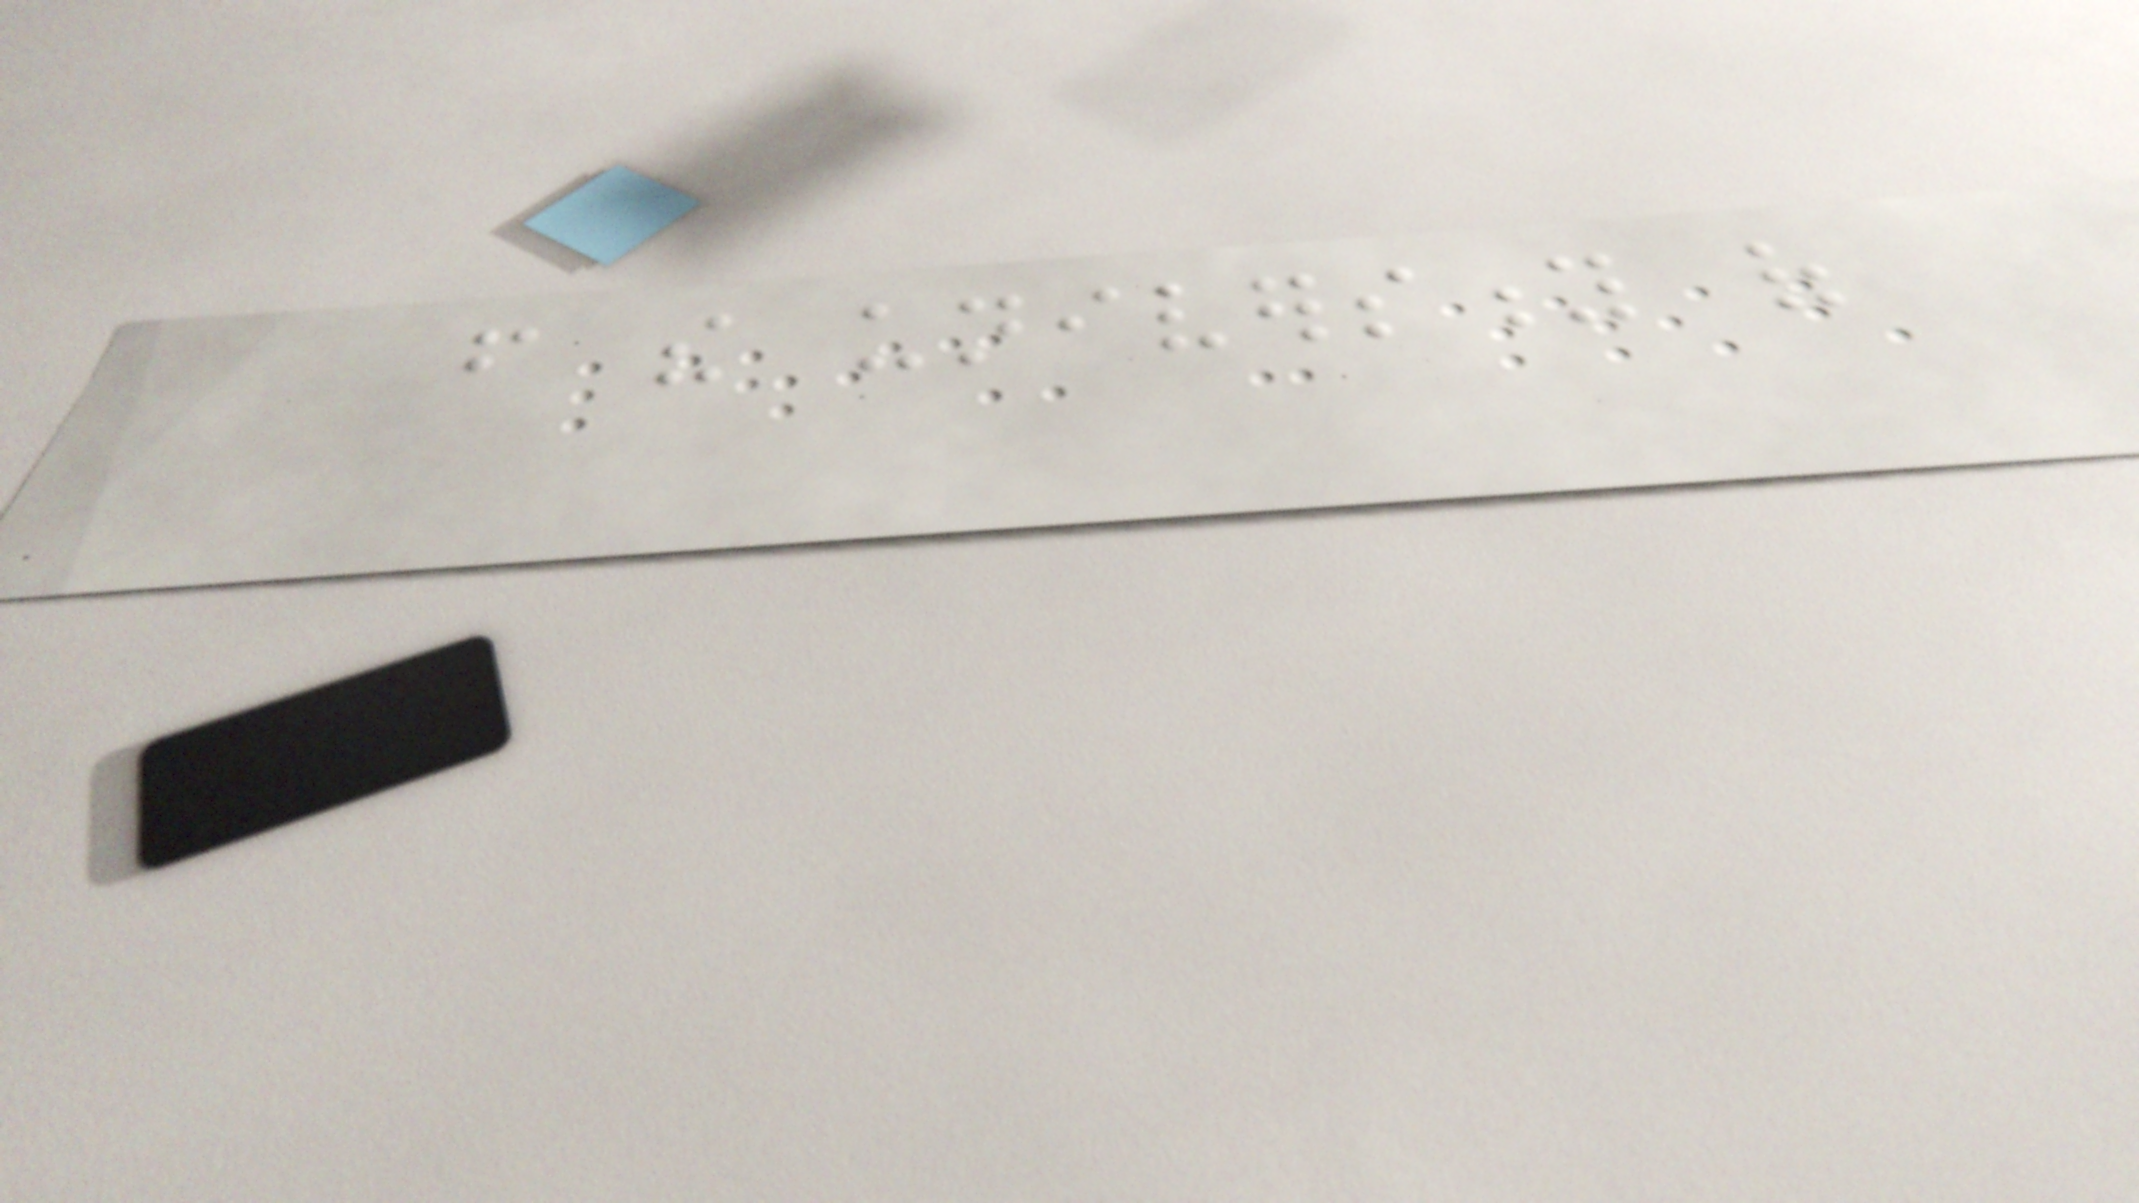from the university of
